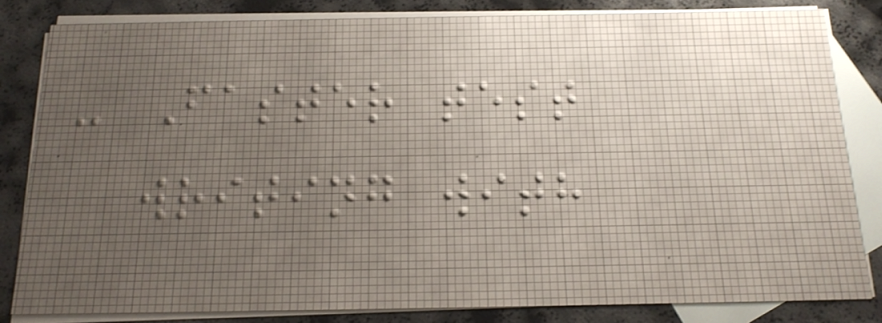- Faster test
writing with
